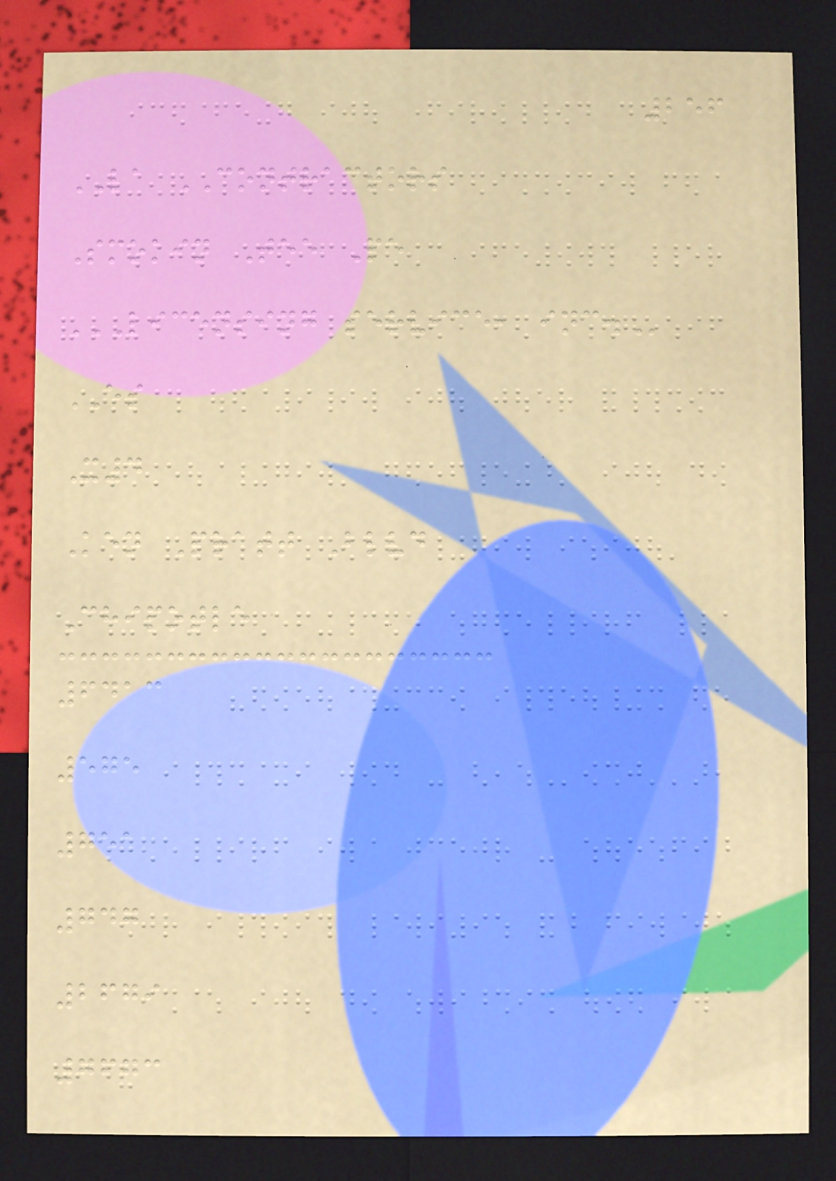256
LA CONTRACTORS
Smokin Tee Pe
LICENSING SERVICE, INC.
ES
X4
Ken Pratt Blvd
Chipotle
6413
575
751
747
2679
7673
